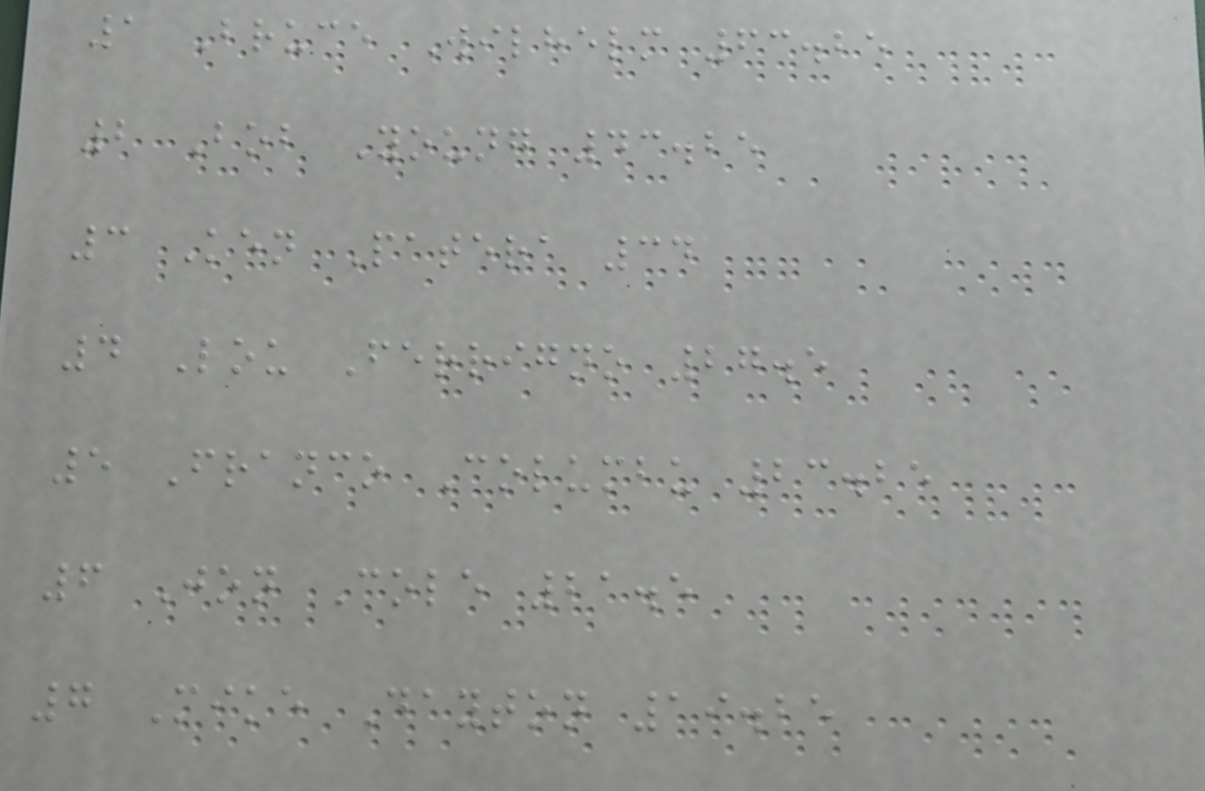1 Bruce Wilhelm 63.25
2 Bob Young 43.25
3 Ken Patera 34
4 Lou Ferrigno 27.5
5 Franco Columbu 23.25
6 Jon Cole 21.5
7 Mike Dayton 19.25
